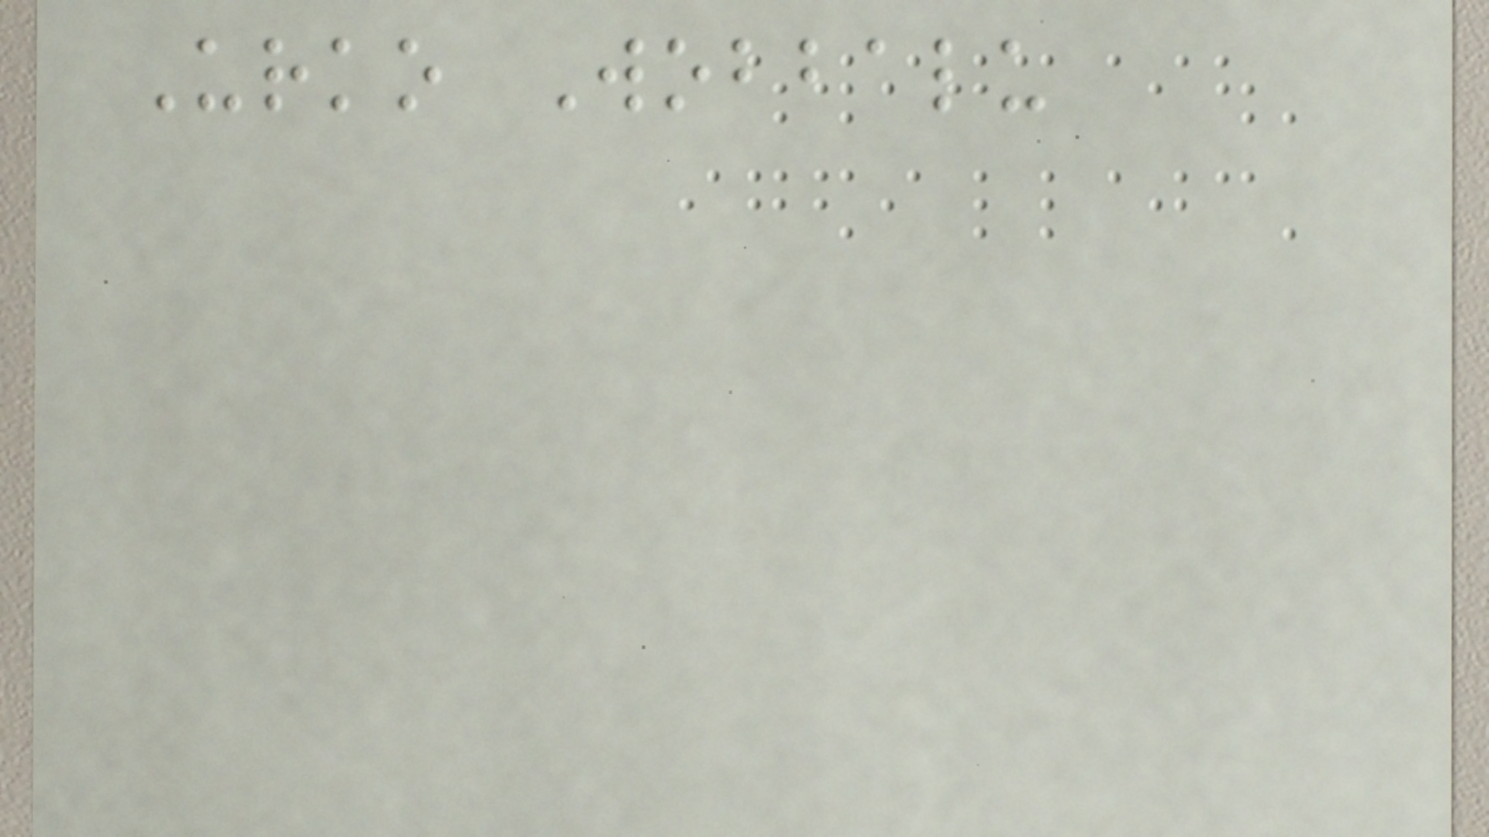Urko Wobbalu
